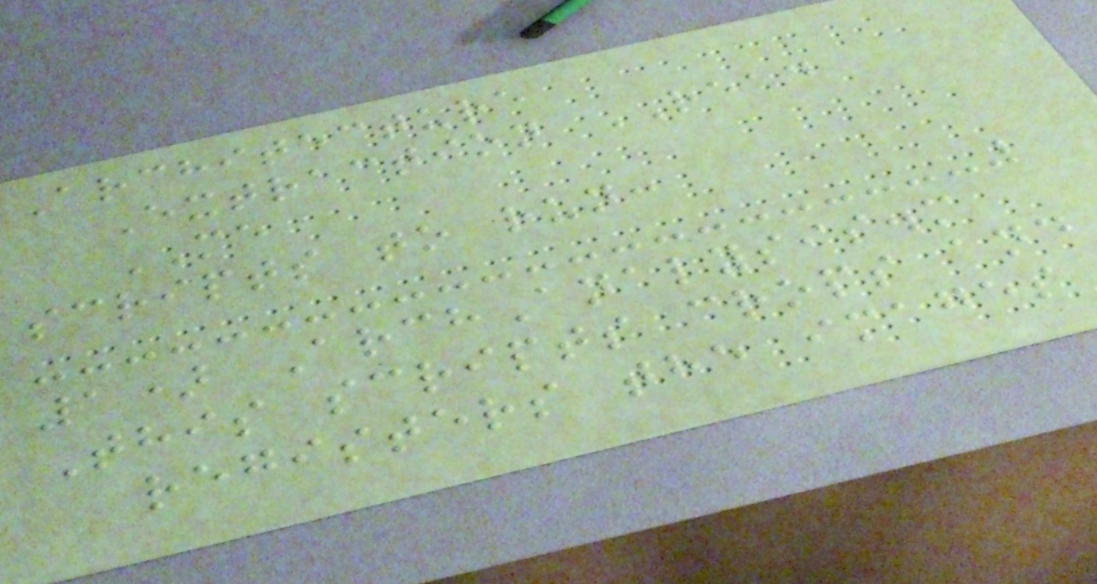Architecture
Extraction READ
ME
scripts to run:
1) ArchAnalysis.m
This scripts crops and
registers the images
